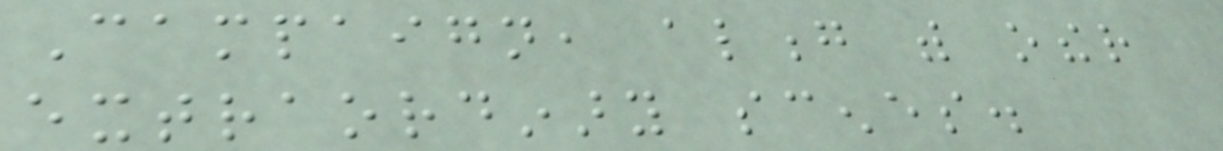Campaign, along with other
extraordinary scenes.
